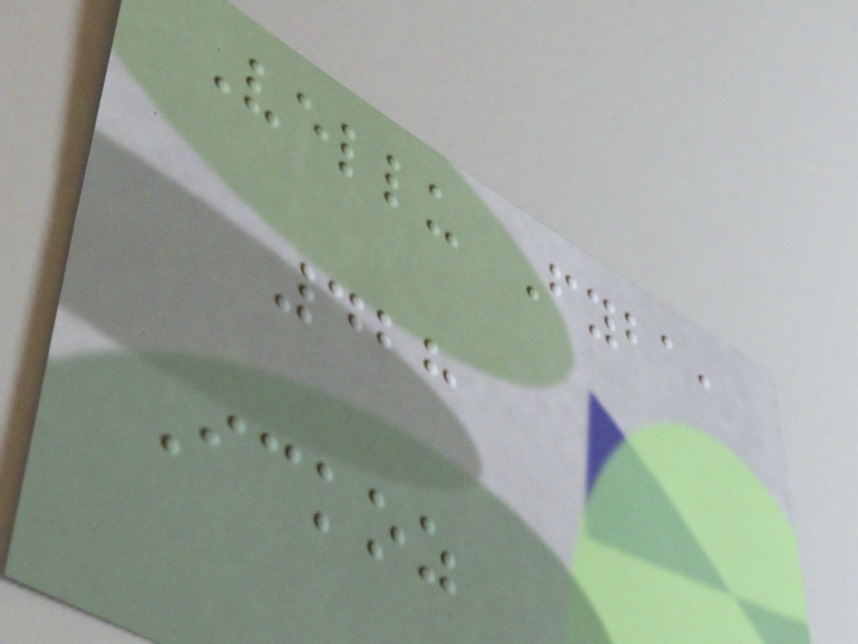Vellu Fyba,
428
Ickoz
